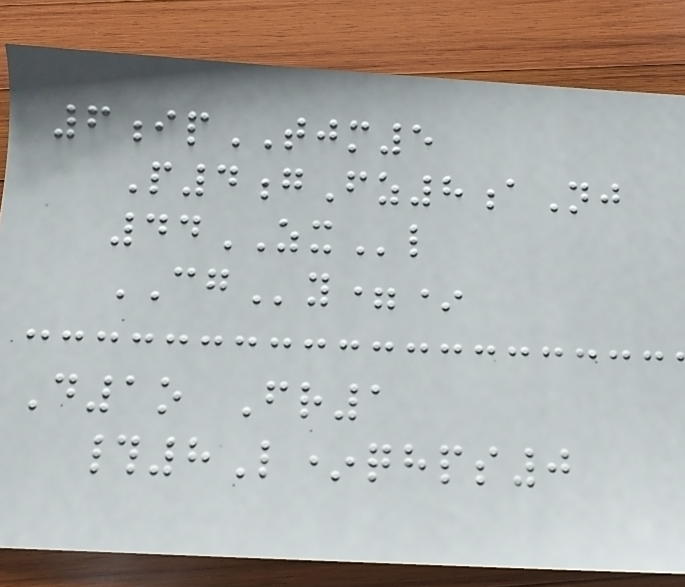6ipTJM5
P4gFz8aNj
44ZXl
CGy=*
D1o Fr1
#8L*qhps0
